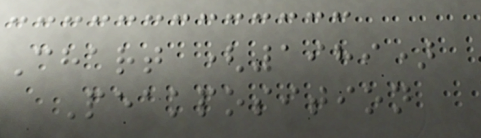Chart (1989)
Peakposition
